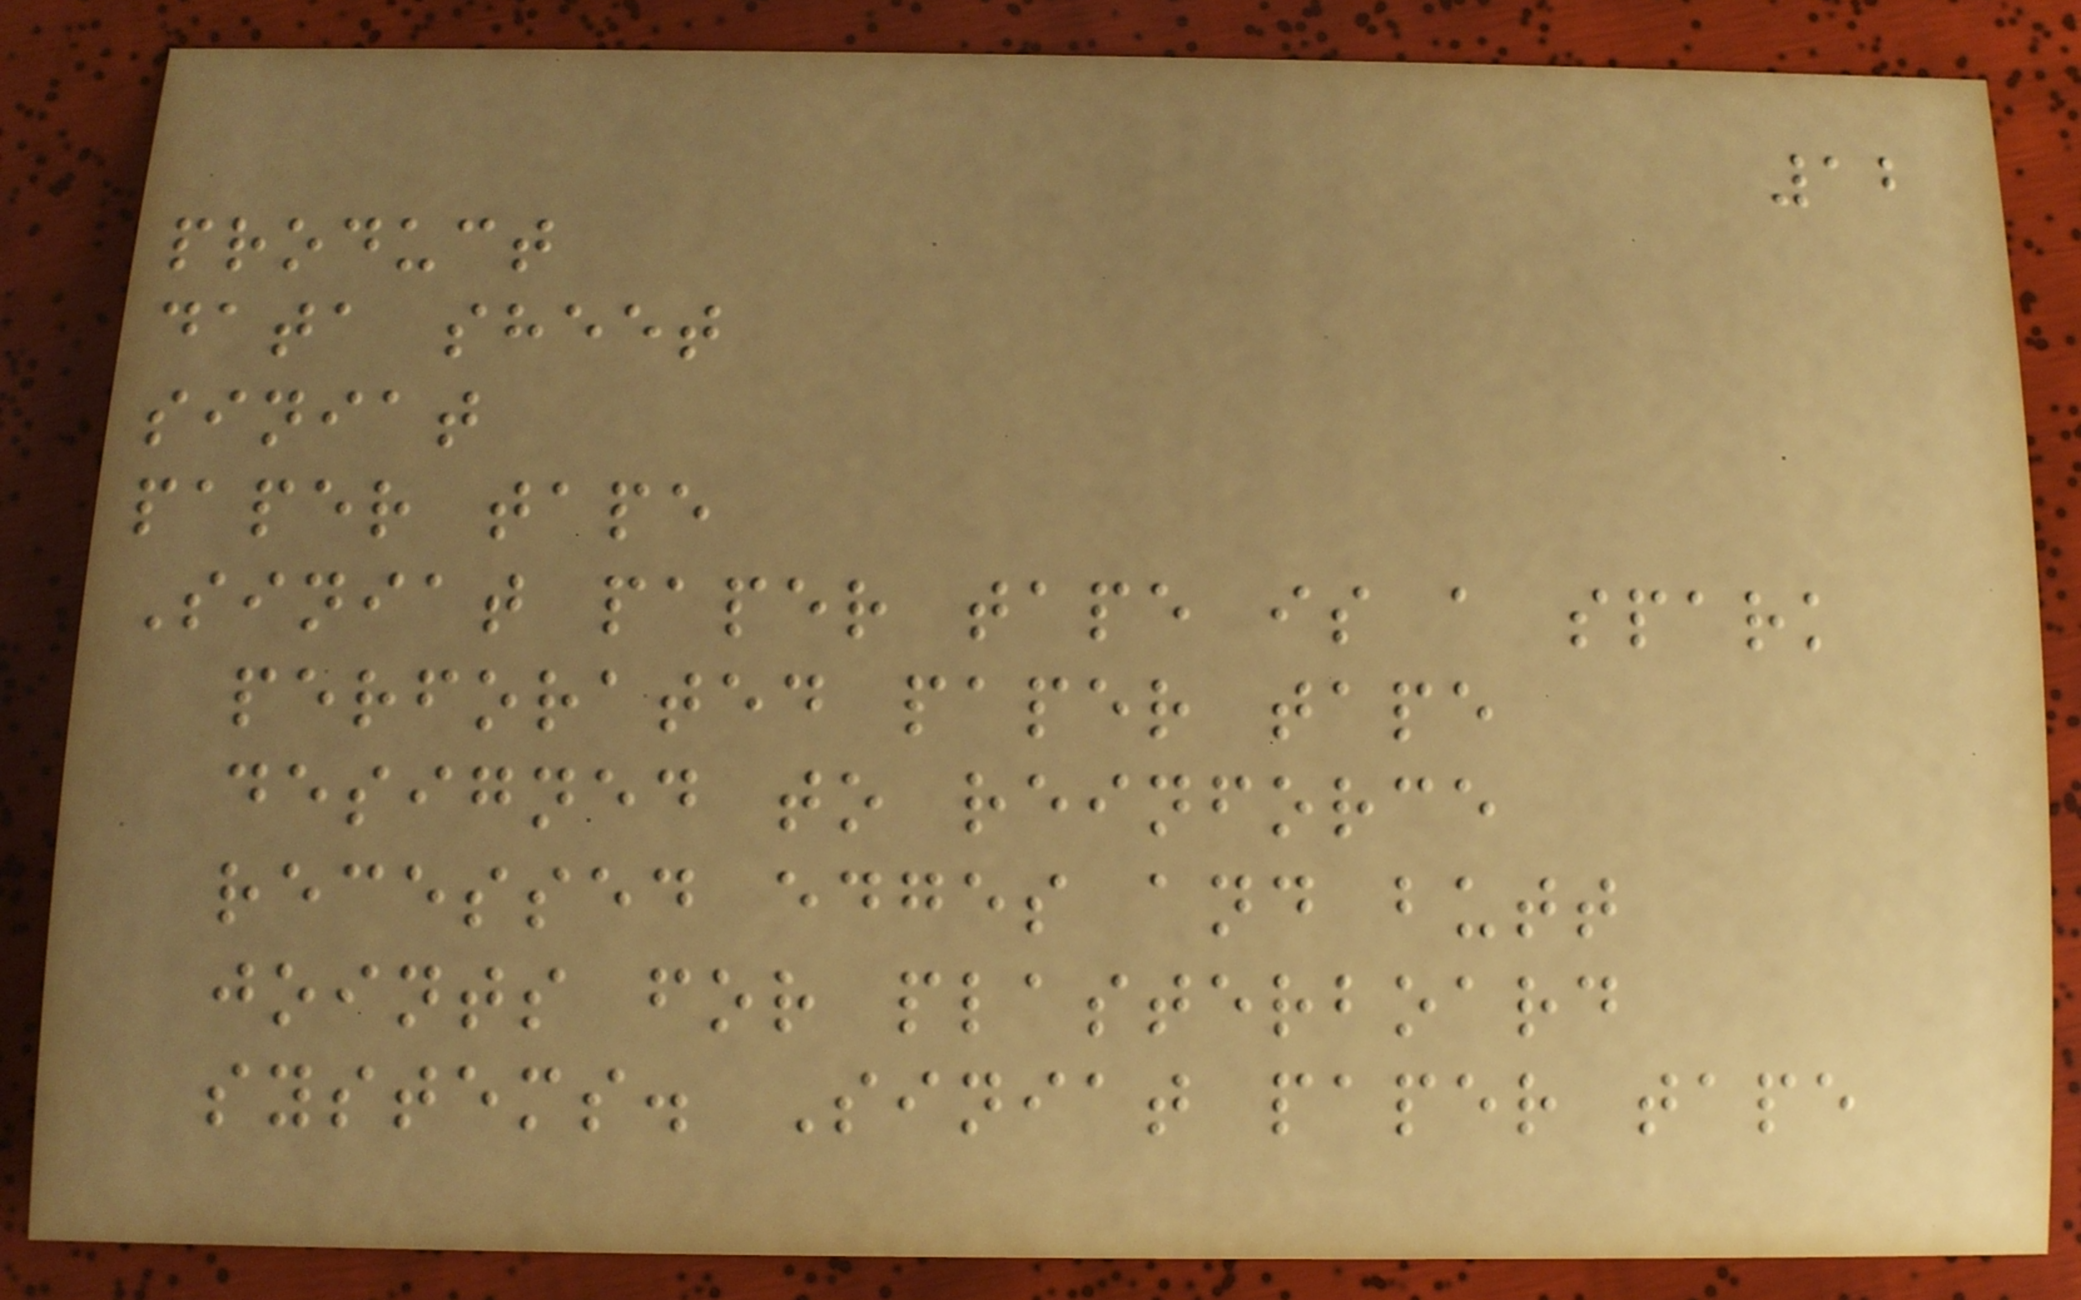12
product
data sheet
siniat
paper tape
Siniat paper tape is a spark
perforated paper tape
designed to reinforce
recessed edges and butt
joints for plasterboard
systems. Siniat paper tape
